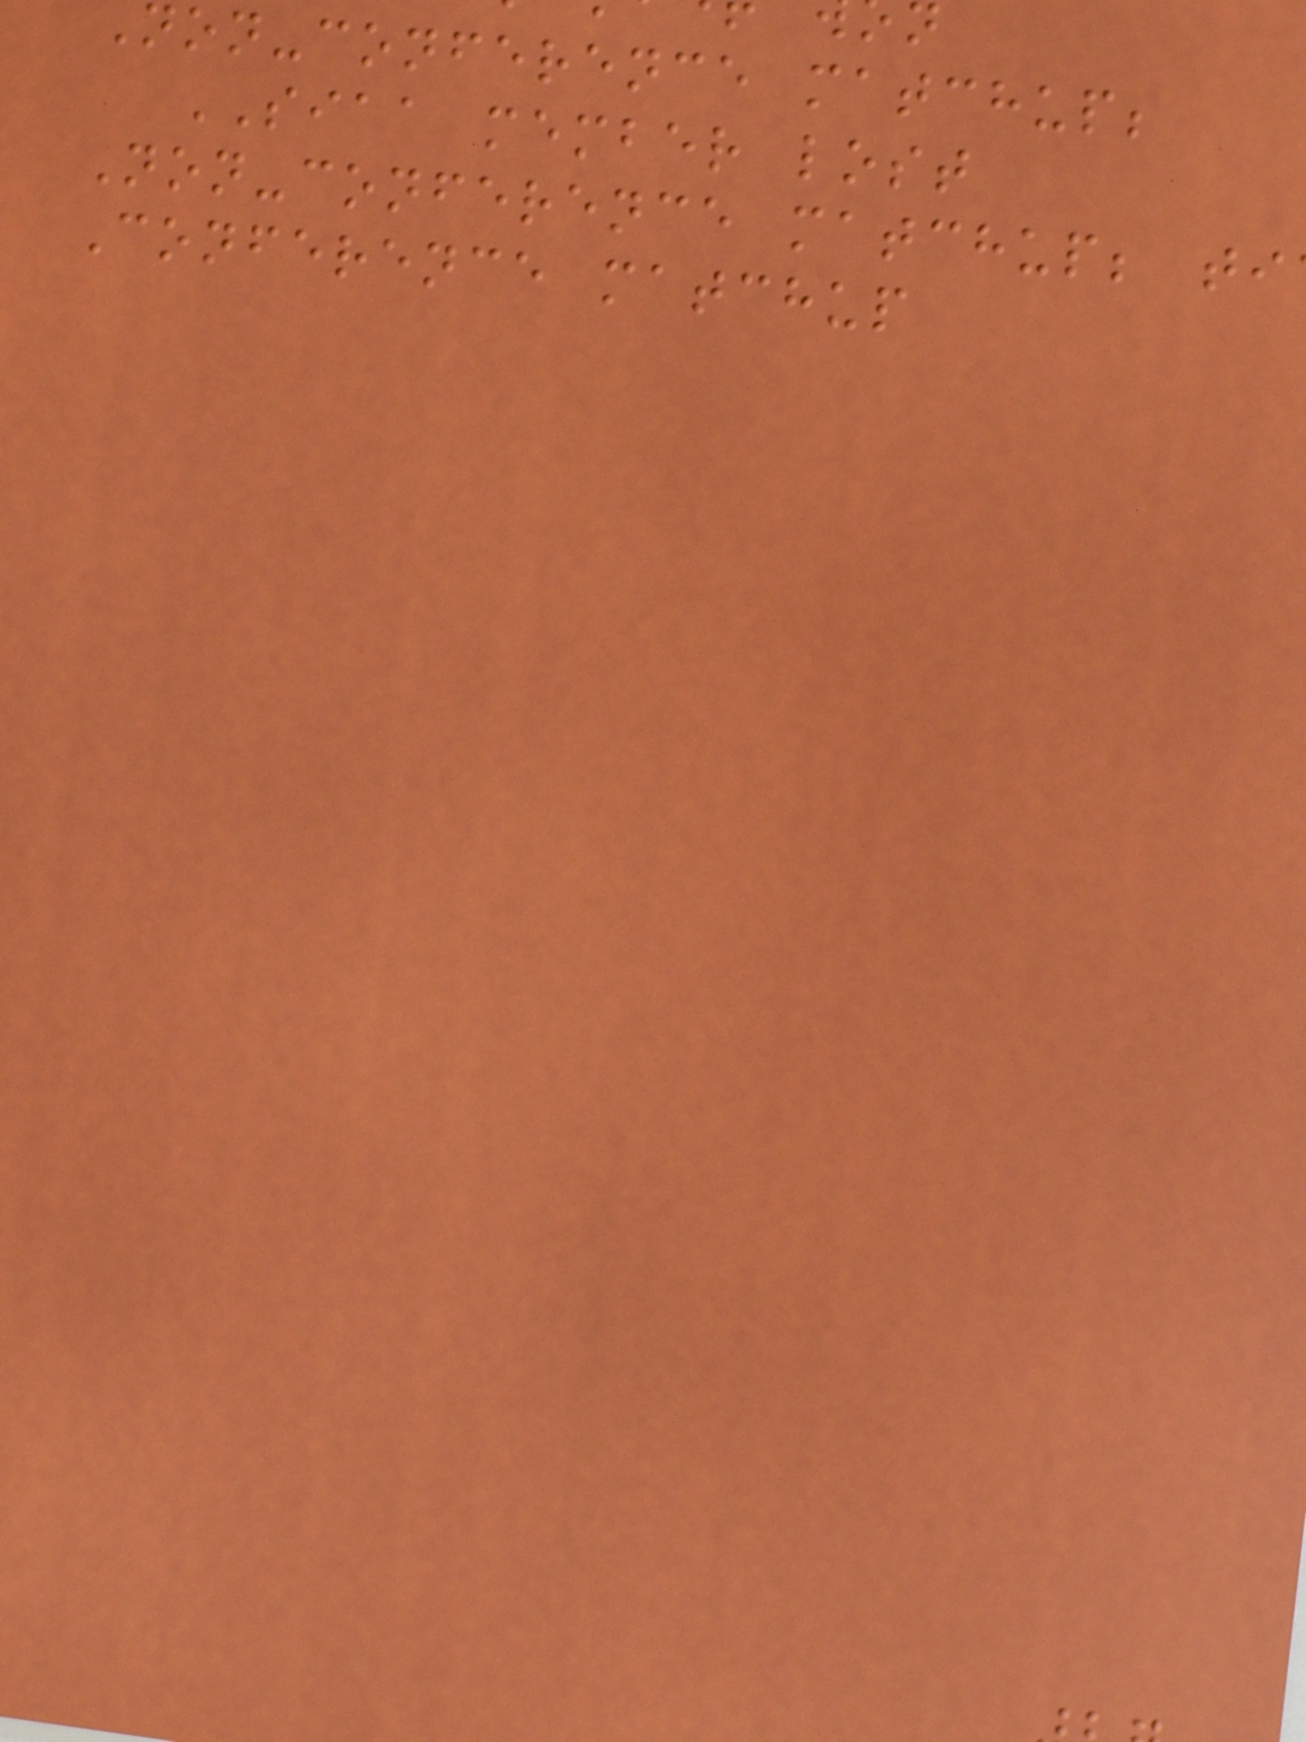non-conference matchup;
SIAA member lost
Non-conference matchup; ti
Conference matchup
